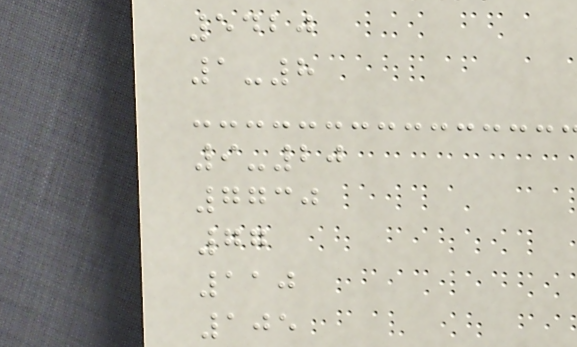5420
1-8
9-20
7730
77
110
105
